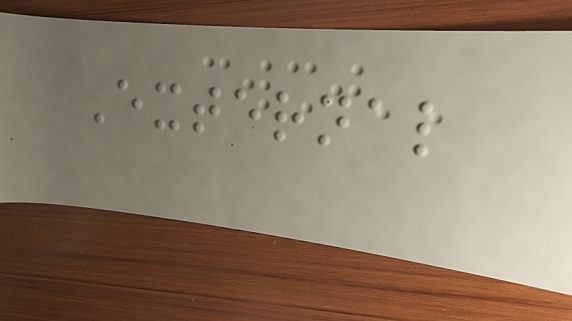External
